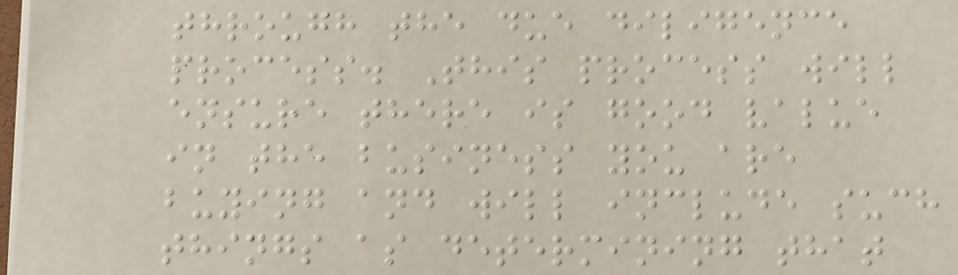through the due diligence
process. This process will
ensure there is good value
in the business you are
buying and will include such
things as determining that
